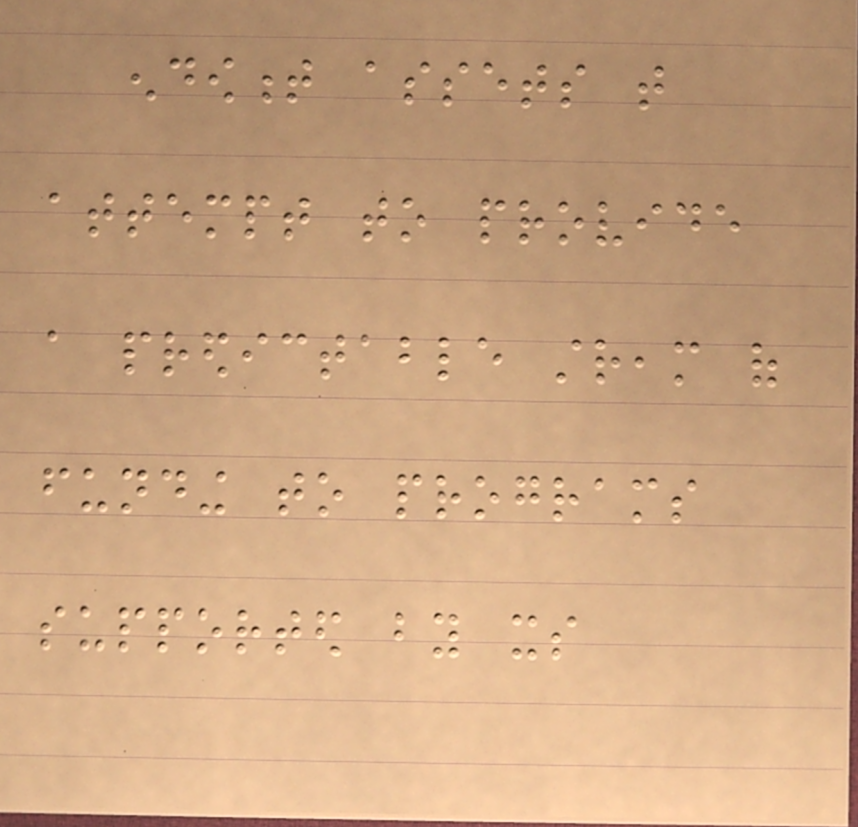endowment assets that
attempt to provide
a predictable stream of
funding to programs
supported by its
